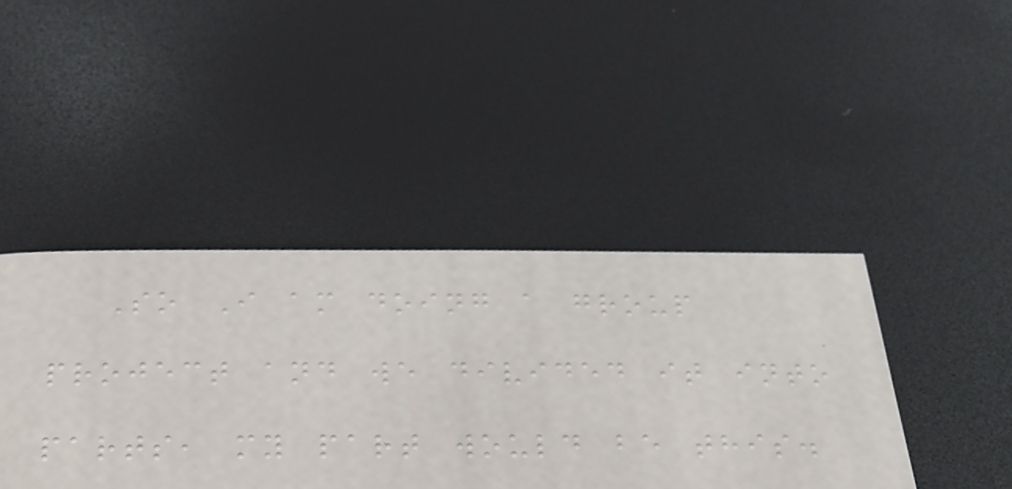So I am doing a group
project and we divided it into
parts, my part would be this.
